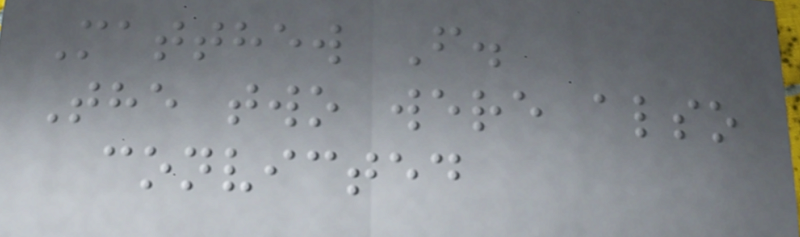Matthew F.
The two were also
convicted
